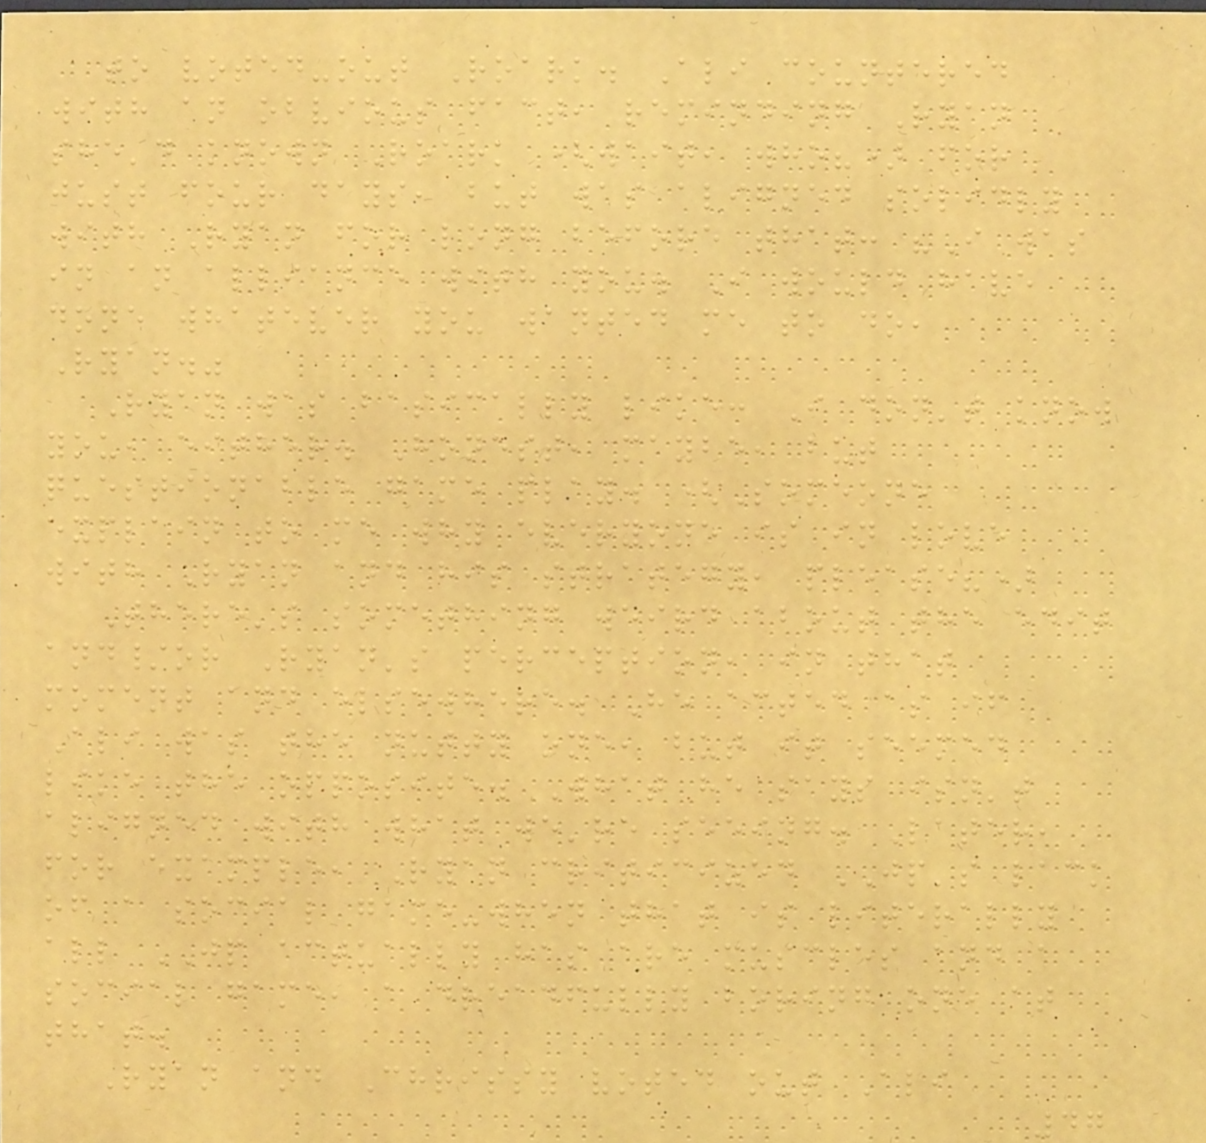to voted-out Roark. Ali countered
with an obvious fact, reminding Ryan
she'd known Roark (wait, who?) for
just four days, but was aligned solidly
with Ryan for long before that: "I was
in an alliance with you. I would have
done whatever you wanted me to do,
Ryan."
Ryan was basically like: I don't know
you, either. Honest, maybe, but
questionable game play. (Someone
explain to me why everyone is in love
with Ryan and his strategy, please?)
There's something weird about the edit
and/or Ryan's perception, in that
moment and elsewhere. He acted as if
Ali was the nutty one, but it seemed
like the opposite. What he says isn't
aligned with what we're seeing. Later,
for example, Ryan criticized JP's lack
of a social game-when that is literally
all JP actually has are muscles and a
social game, a dreadfully boring one at
that.
Ryan and Chrissy voted out Ali
47
